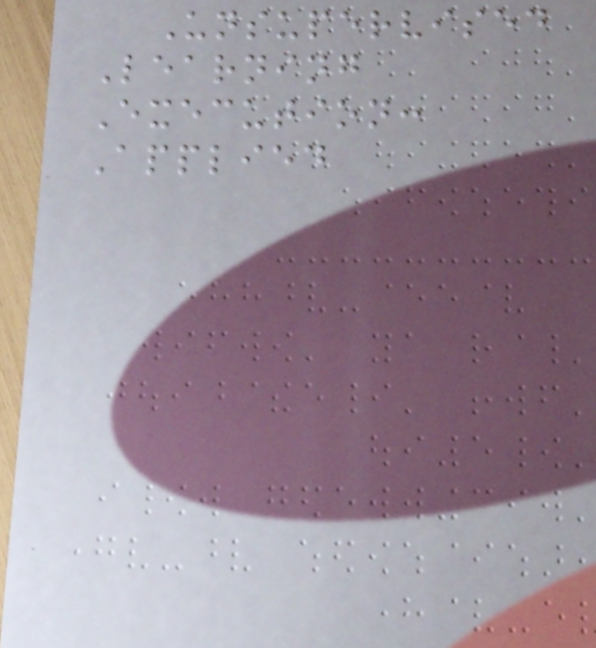Unsupervised
Learning
Execution:
Applied
